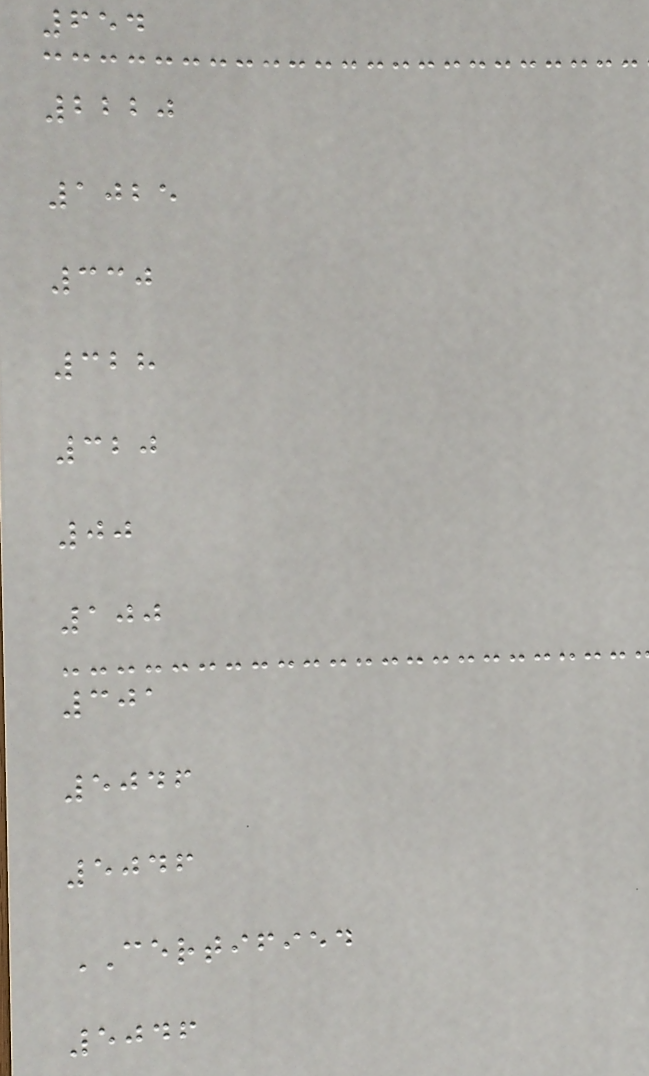654
2220
1025
330
328
320
00
100
301
5046
5046
CERTIFIED
5046
